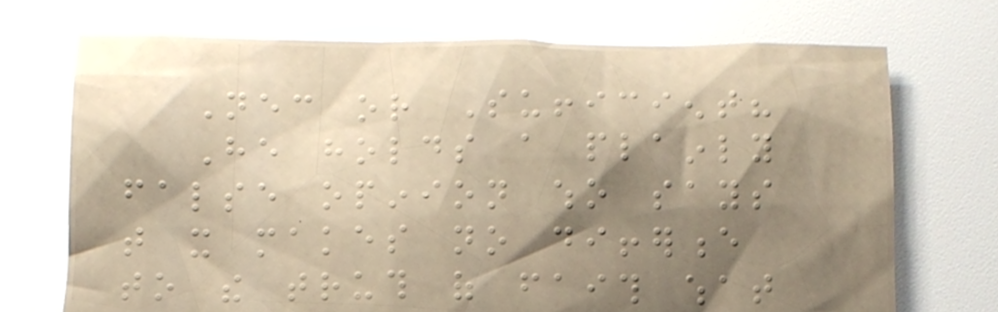Necessary or Sufficient?
He holds a plainly
false opinion who says
that it makes no difference
to the truth of faith what
